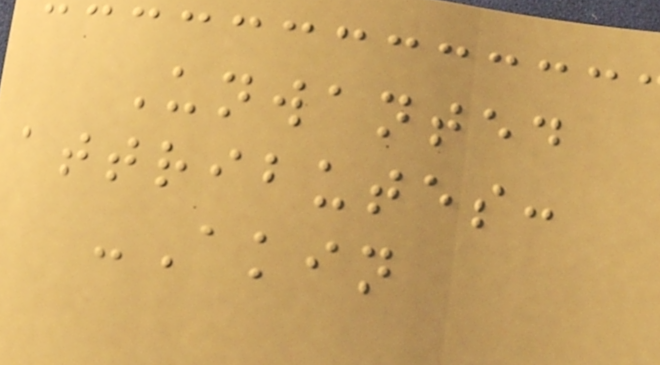Unwanted
attributes:
-Akin
